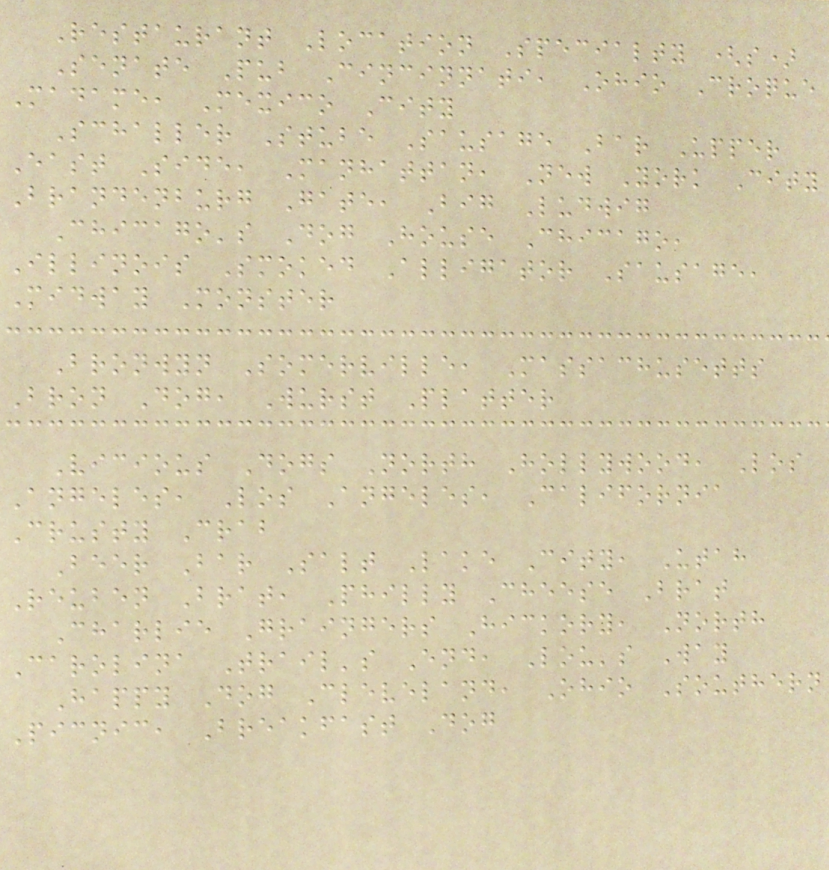Restaurant Location Specialty (s)
Senate Pub Cincinnati, Ohio Croque
Madame, Mexico City
Schaller Stube Sausage Bar Upper
East Side, Manhattan, New York City
Brandenburg Gate, Big Ludwig
Chicago's Dog House Chicago,
Illinois Smoked Alligator Sausage,
Midway Monster
Bronwyn Somerville, Massachusetts
Bron Dog, Wurst Platter
Vicious Dogs North Hollywood, Los
Angeles, Los Angeles, California
Crusty Crab
Beer Bar Salt Lake City, Utah
Reuben Brat, Philly Cheese Brat
Charlie Graingers Hickory, North
Carolina Trail's End, Lou's Way
Happy Dog Cleveland, Ohio Southern
Picnic, Breakfast Dog
